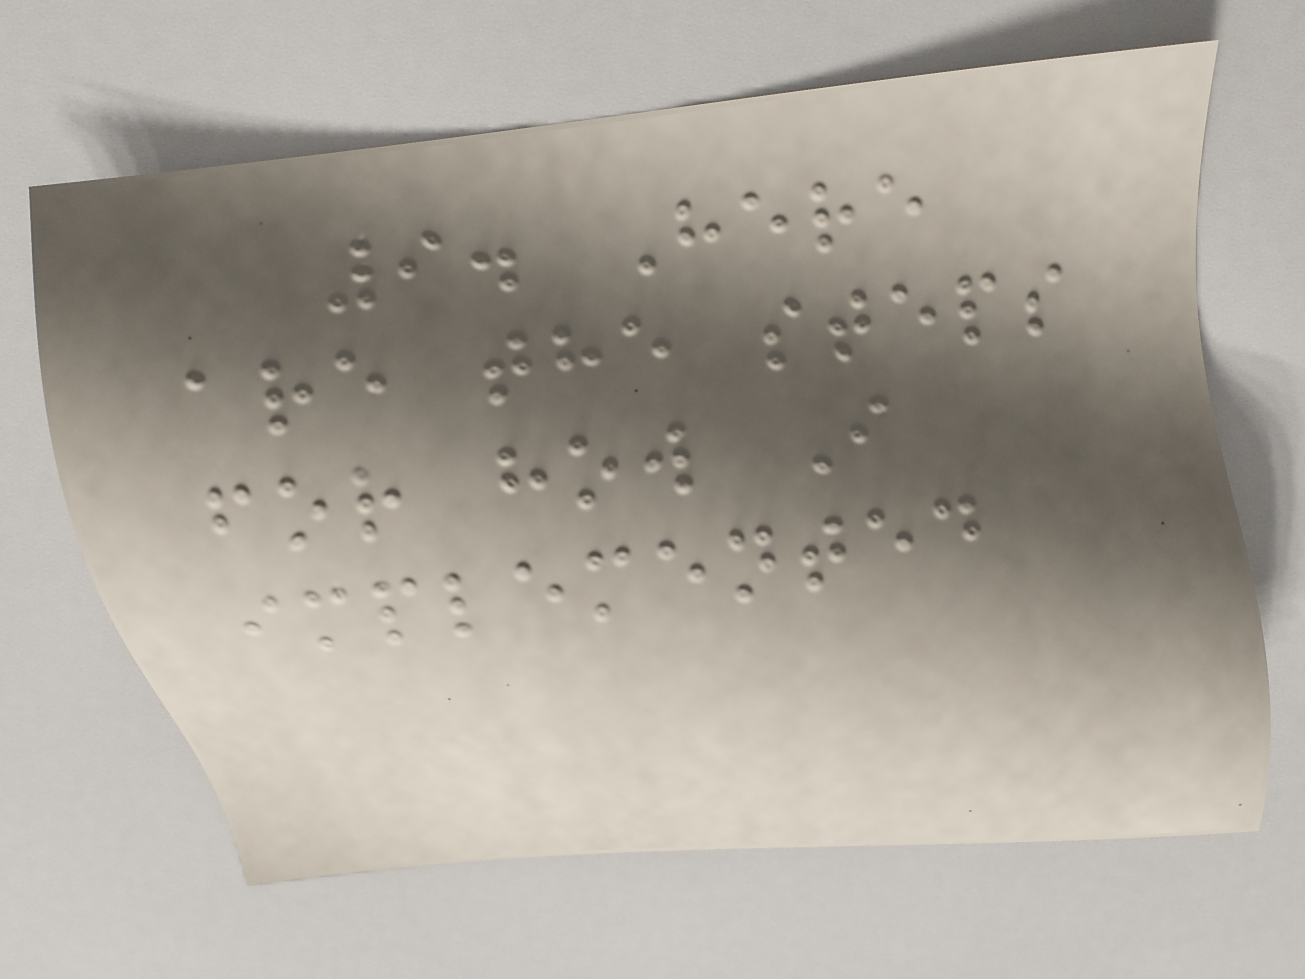9. Here
are the steps
for how I
implemented
